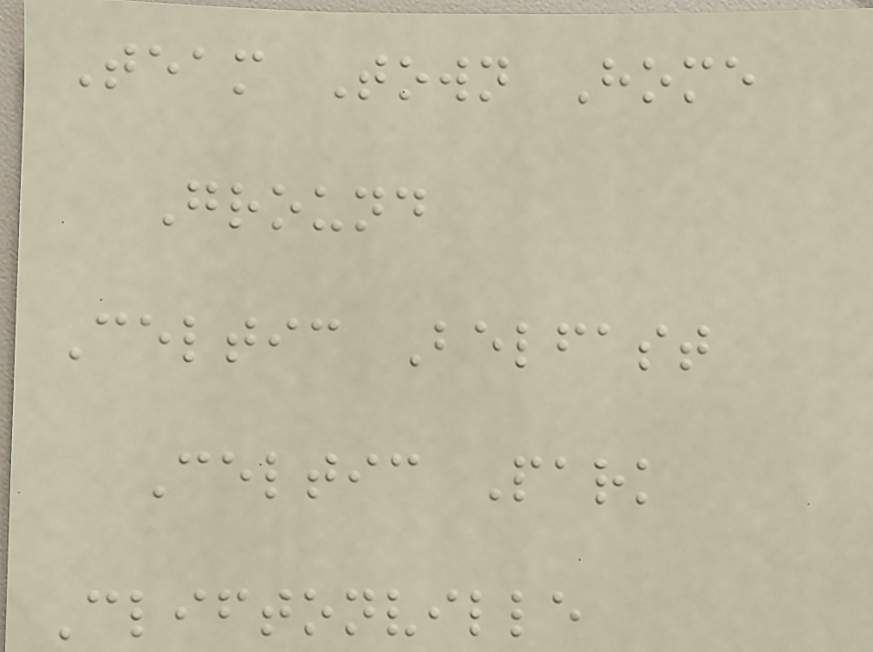Team Town Home
Ground
Celtic Belfast
Celtic Park
Cliftonville
